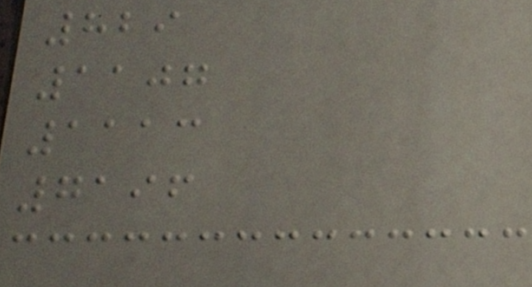829
1107
1113
7196
